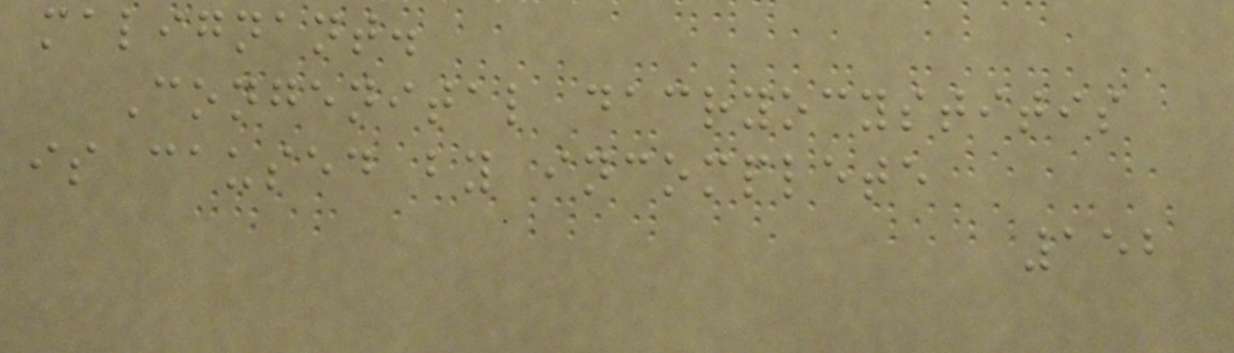malignant.
Congenital dacryocystitis
is caused by incomplete
152
